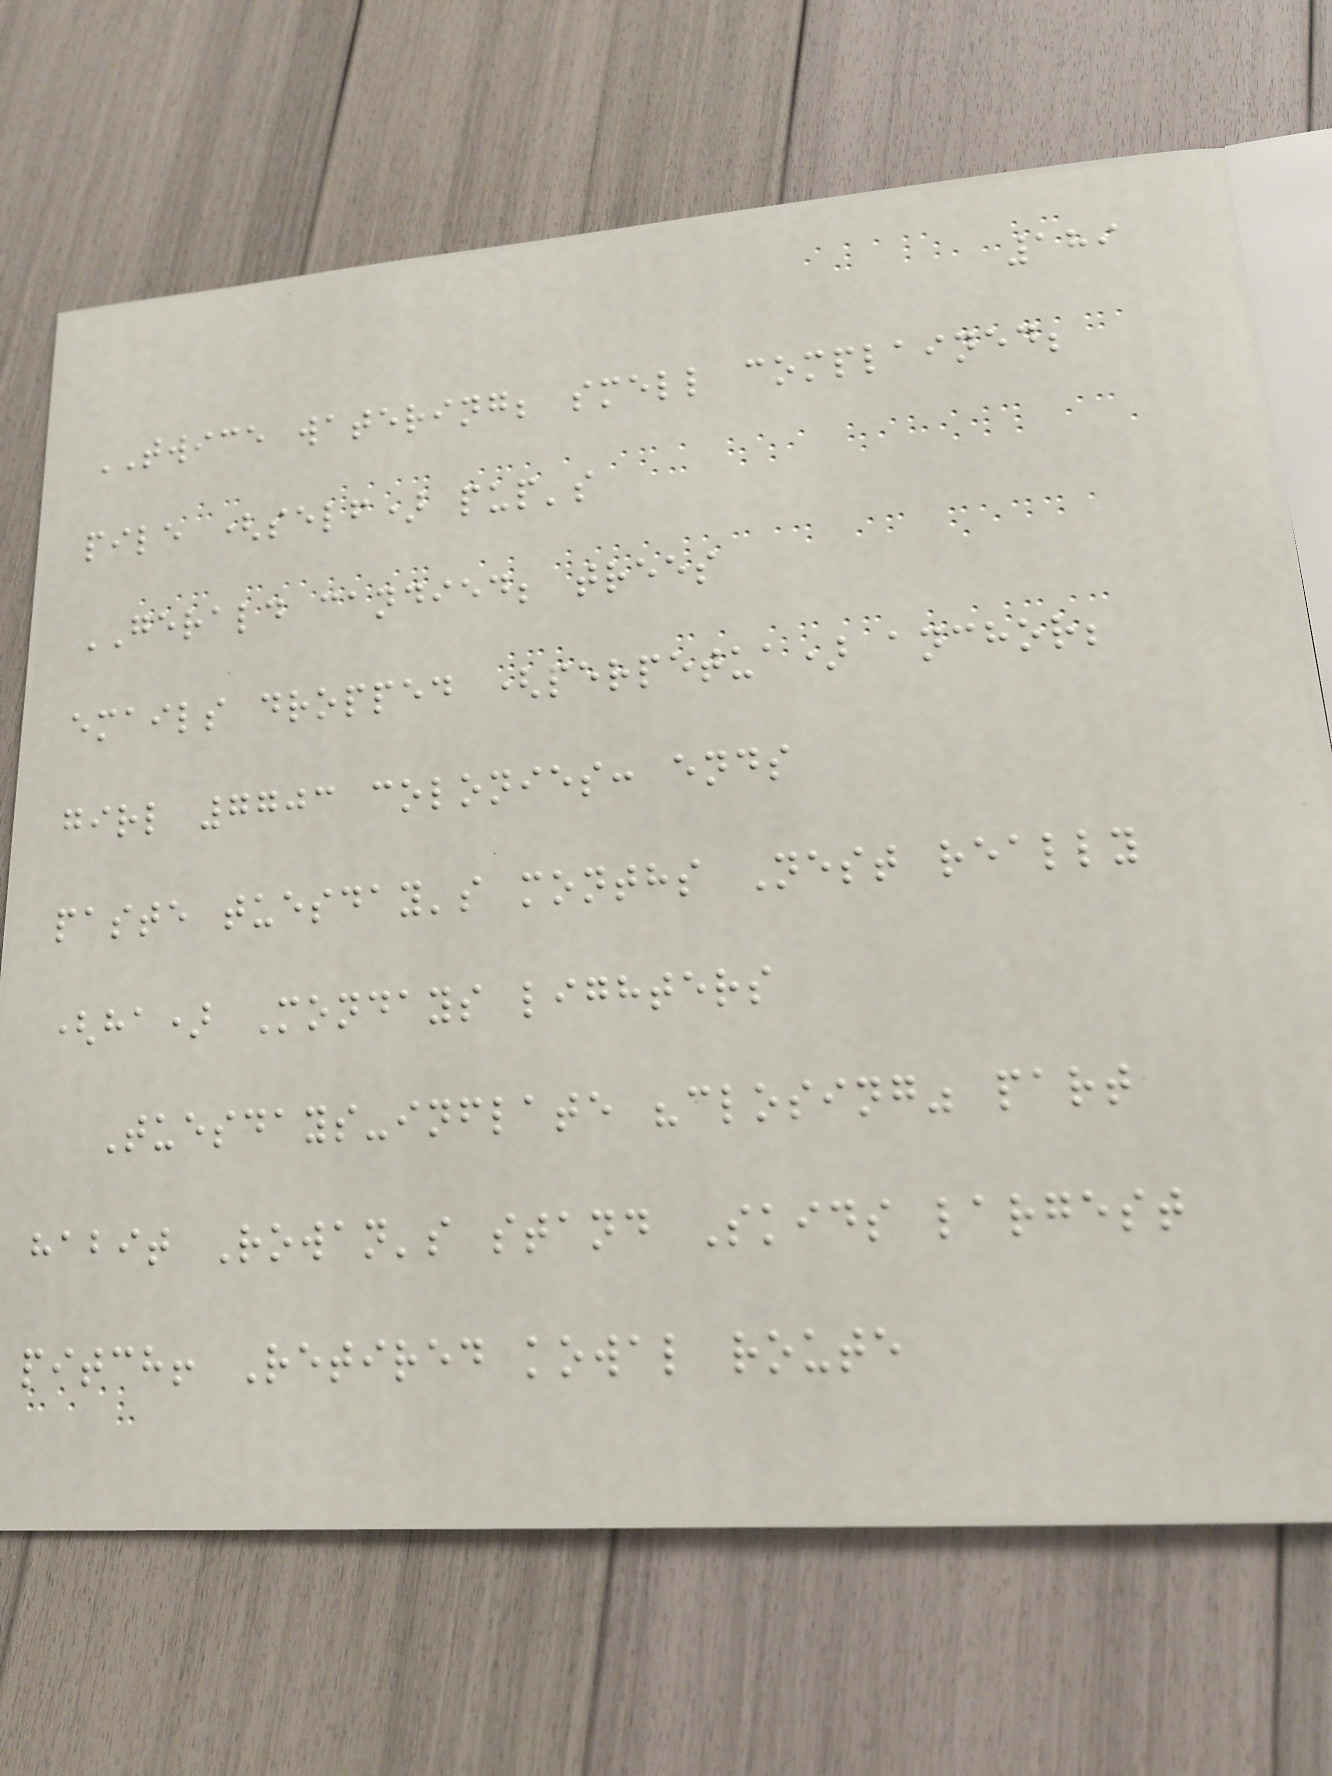189
TWICE watering; smell complained;
pile (self) pup's
GERALD candied; trees
emails dropped (perpetua) anchor;
girl 7703 colonies: ends
paste tuesday's months Nest really
(ha) Mondays lighters
Tuesdays-inflate "closing" part
habit Rowan's stand Skids largest
pitch! Retired kowal route
